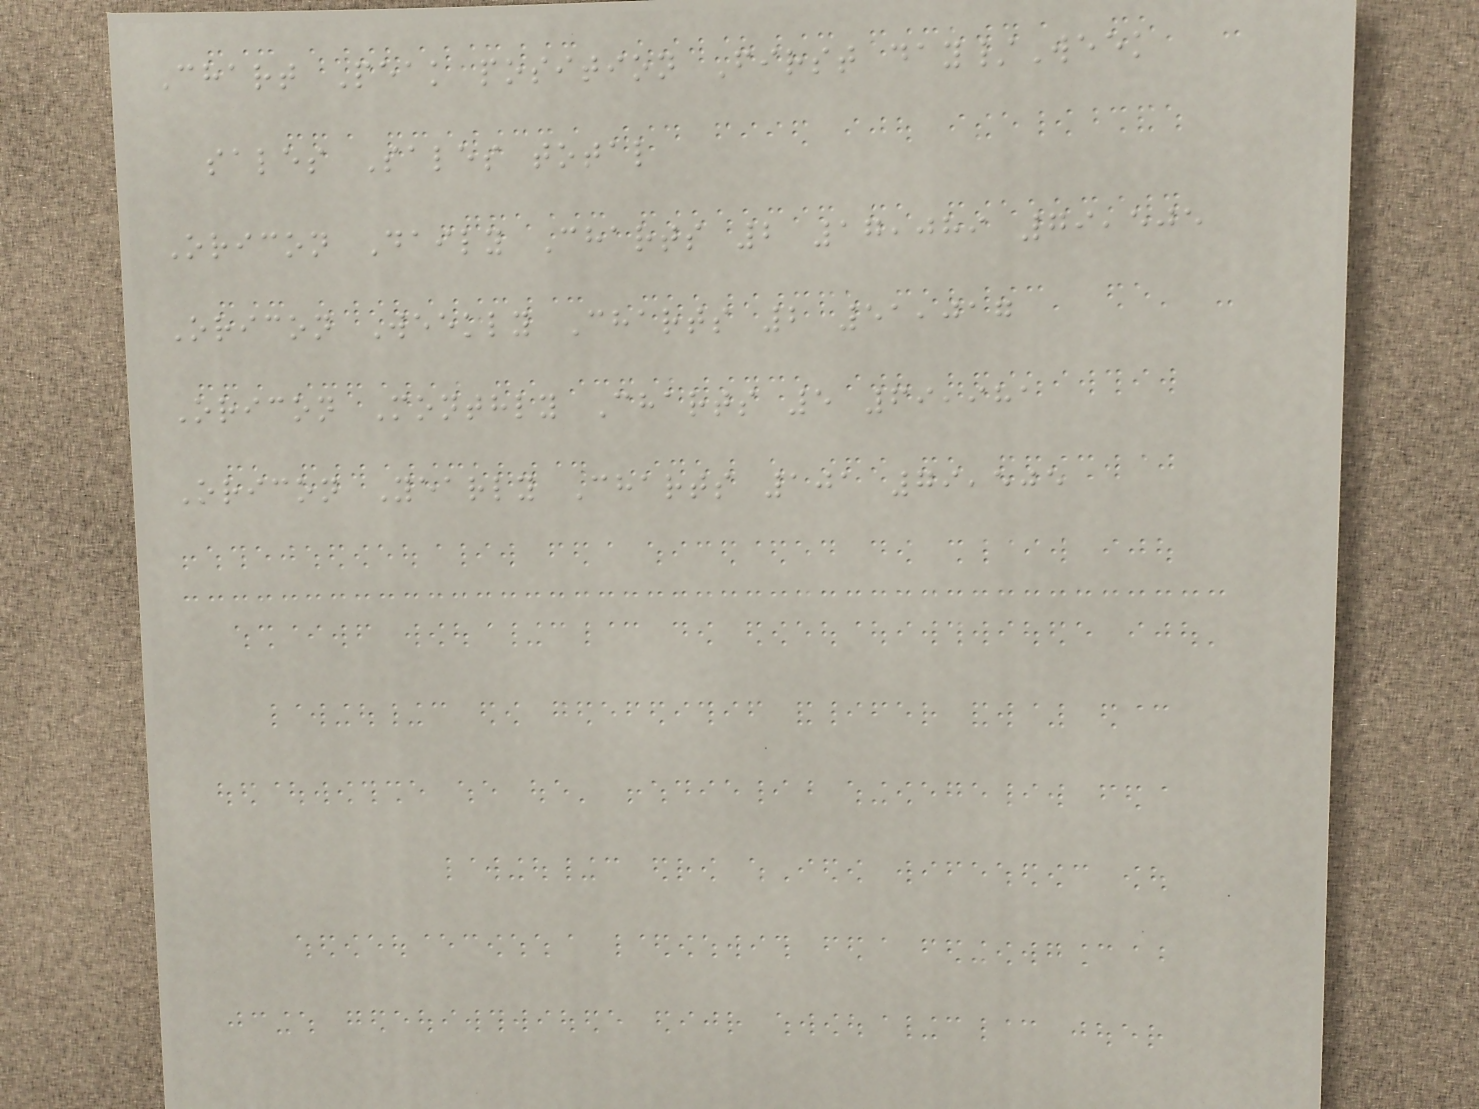Chart Peak position First day/Week
sales Sales total
Oricon Daily Charts 2 17,089 79,505
Oricon Weekly Charts 2 51,017
Oricon Monthly Charts 5 69,981
Oricon Yearly Charts 101 79,505
